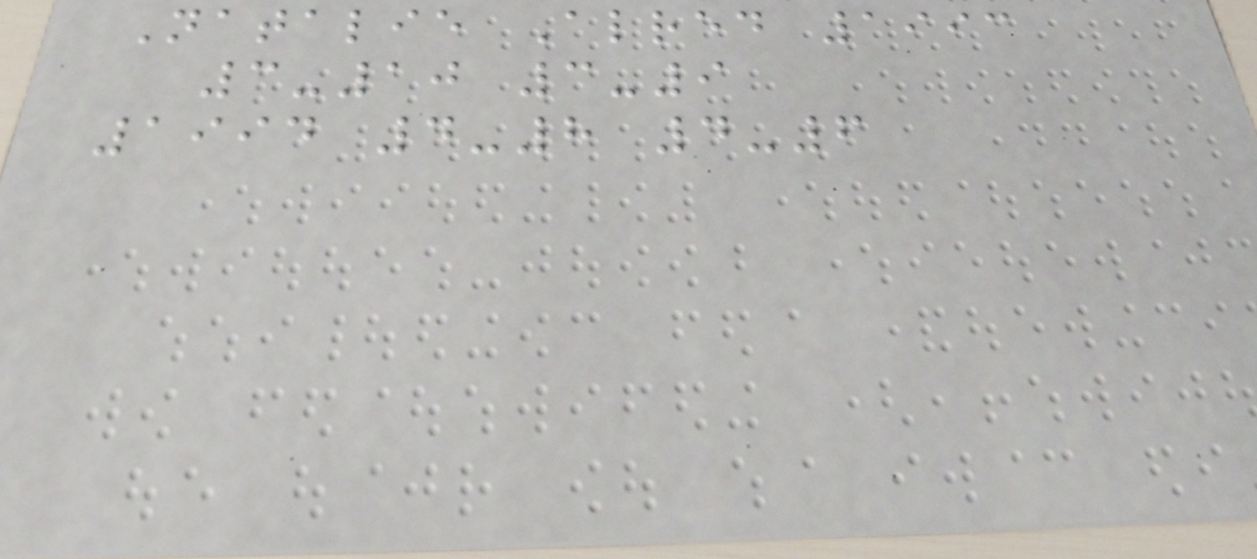Natalie Alred 1993
3-10 3-9
1994 4-8 4-6
